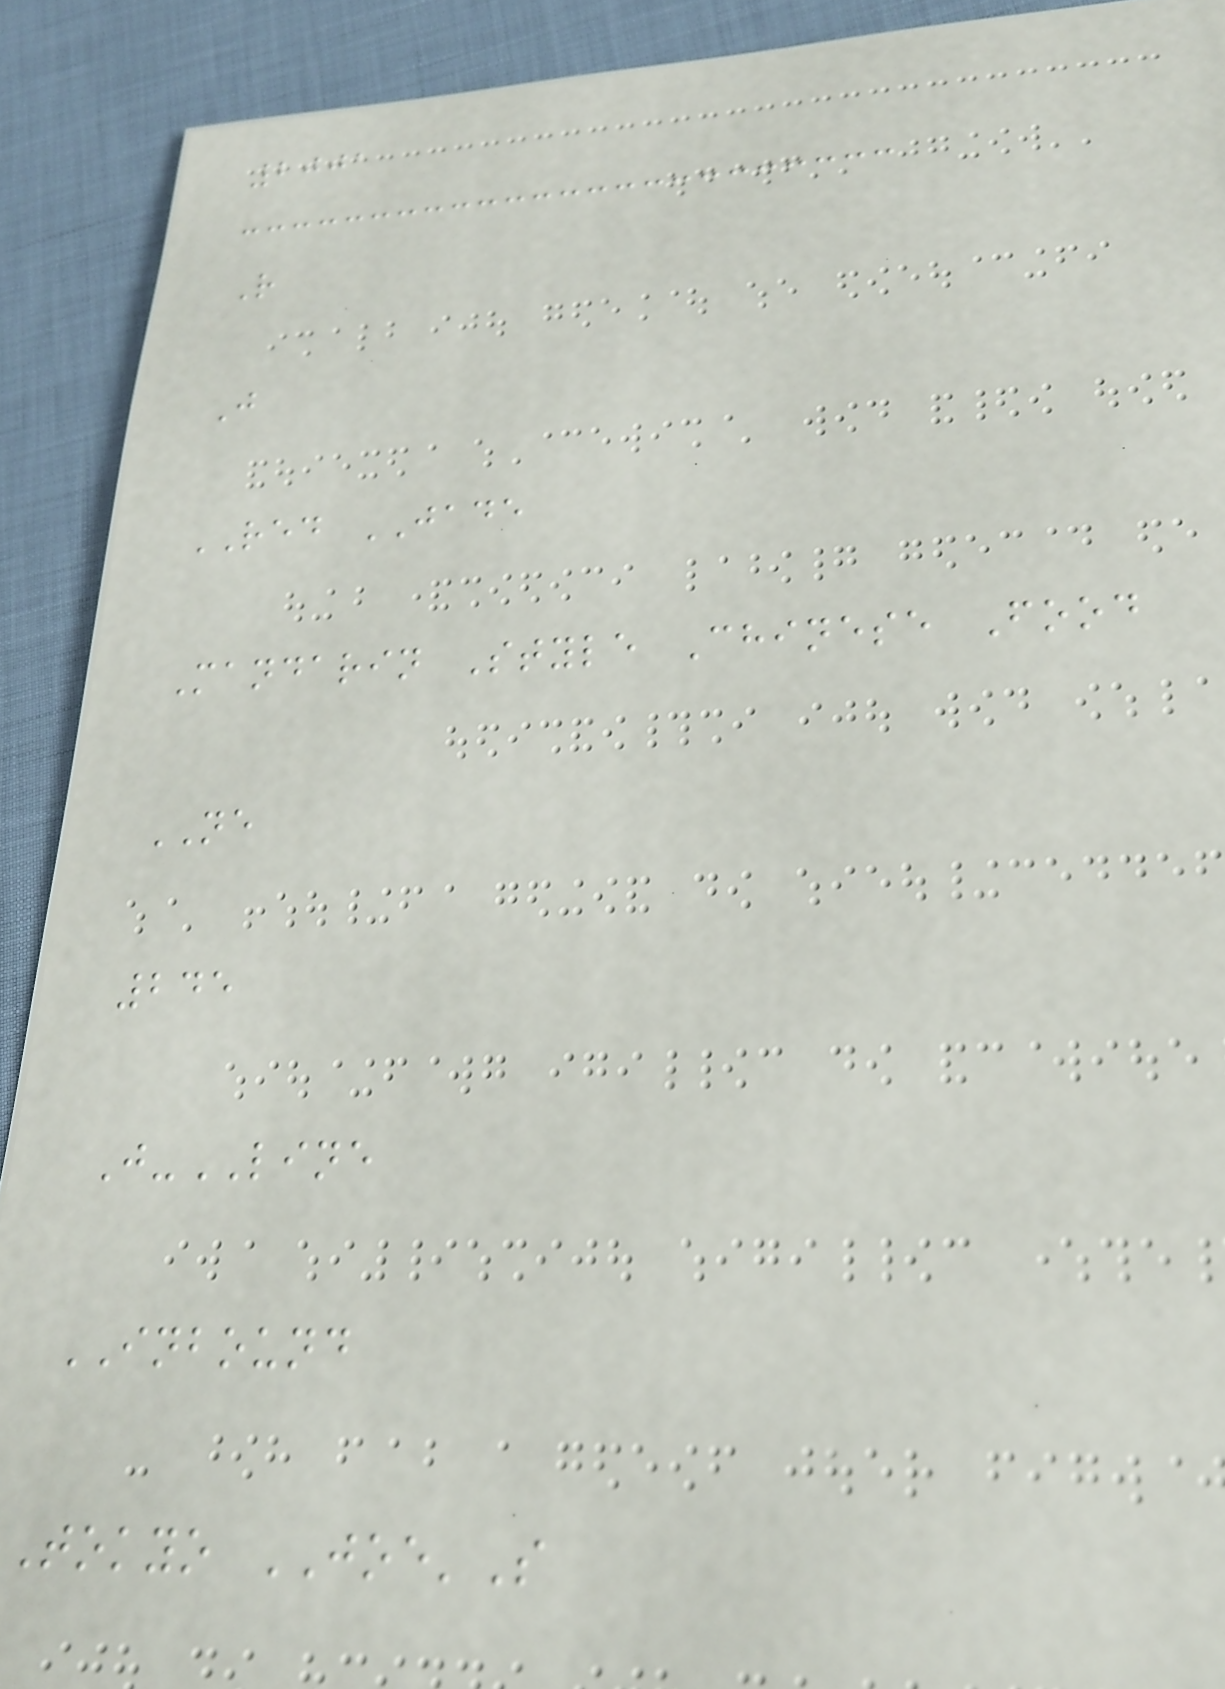2001
R
J
RED JADE
Mandarin Style Chinese Food
NE
245
J-LINE
INBOUND
Tokyo JOE'S
